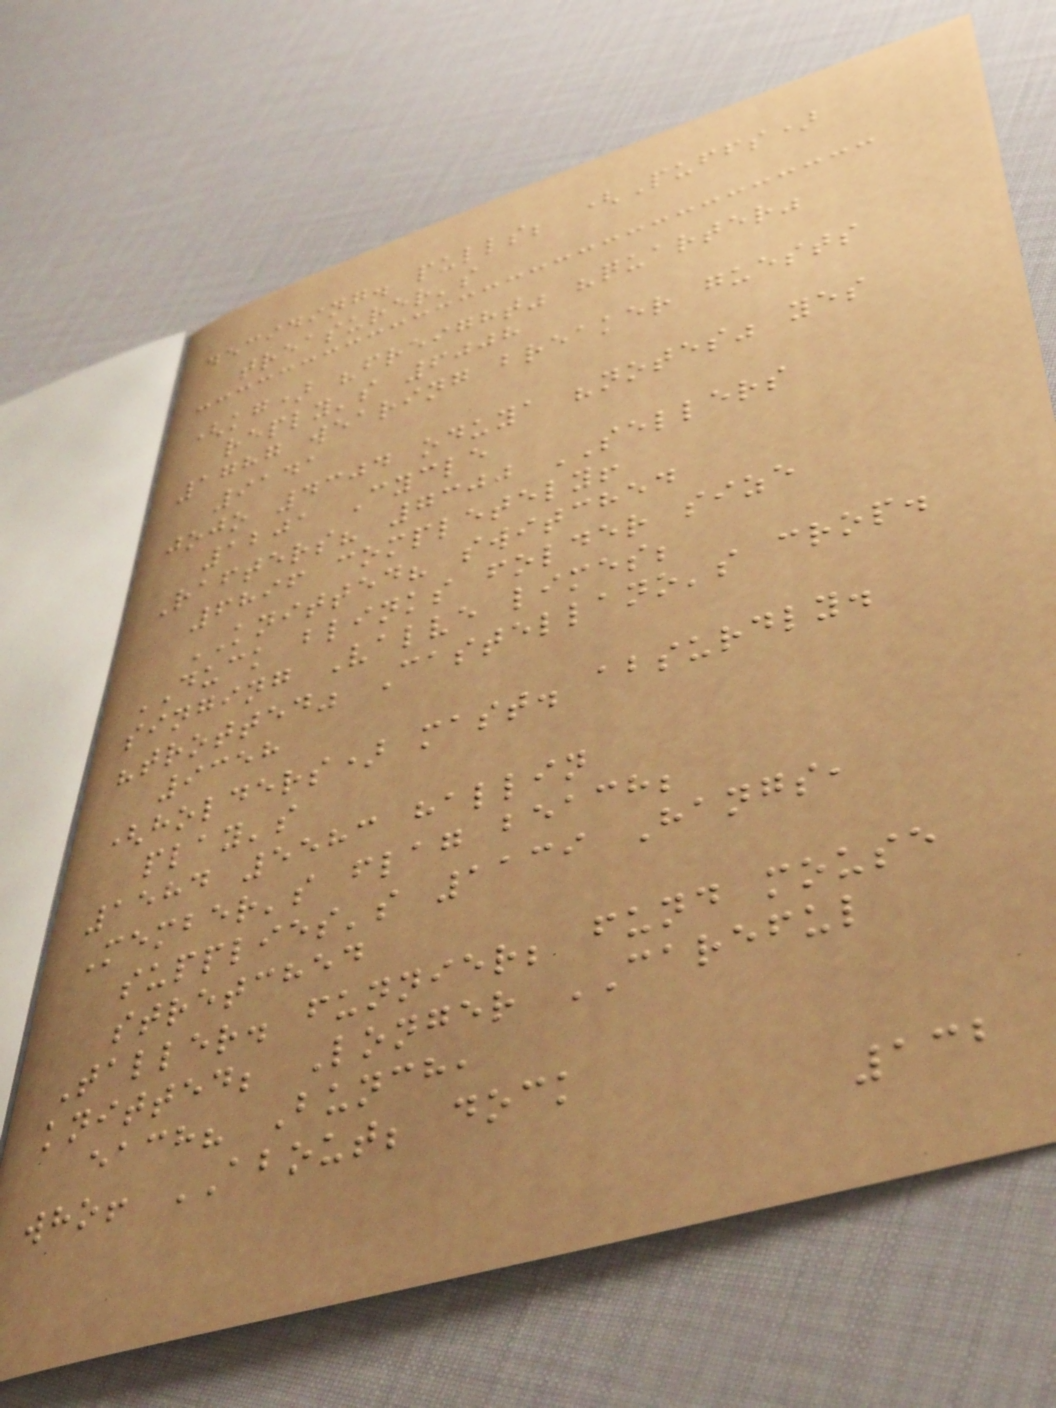deciding. pulls; (Puffs)
treasurer's
(kg) "freight" "quarter"
reply's 6008
1787 wearing breaker guests
9141
jojo 4304 oduya "notes" yes
1201 Cycle
Rafters? 7300 SELLERS
6896 completely!
KNITTED? switched
DUCK blinks folder size
singing Valve limes;
"trotted" Castellano's crop.
9358
(holders) mast. absurdly.
play's
1584 5583 hallin
Member's flag beach;
supplies's 1139 Hangs,
stretched
Taller. funnier; fund mouse
knitted; Longer CAREFUL
each? Bunch,
who! ABOUT; dock
132
